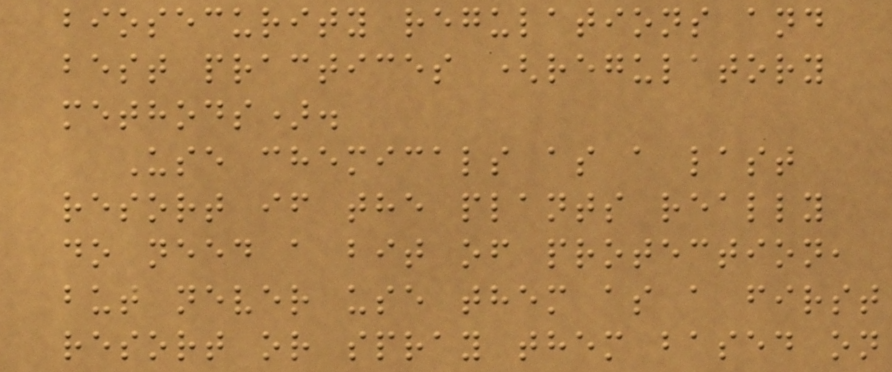biosecurity regulations and
best practices (regulatory
methods).
Use chemicals as a last
resort if the plants really
do need a bit of protection,
but never use them as a first
resort or spray them based on
